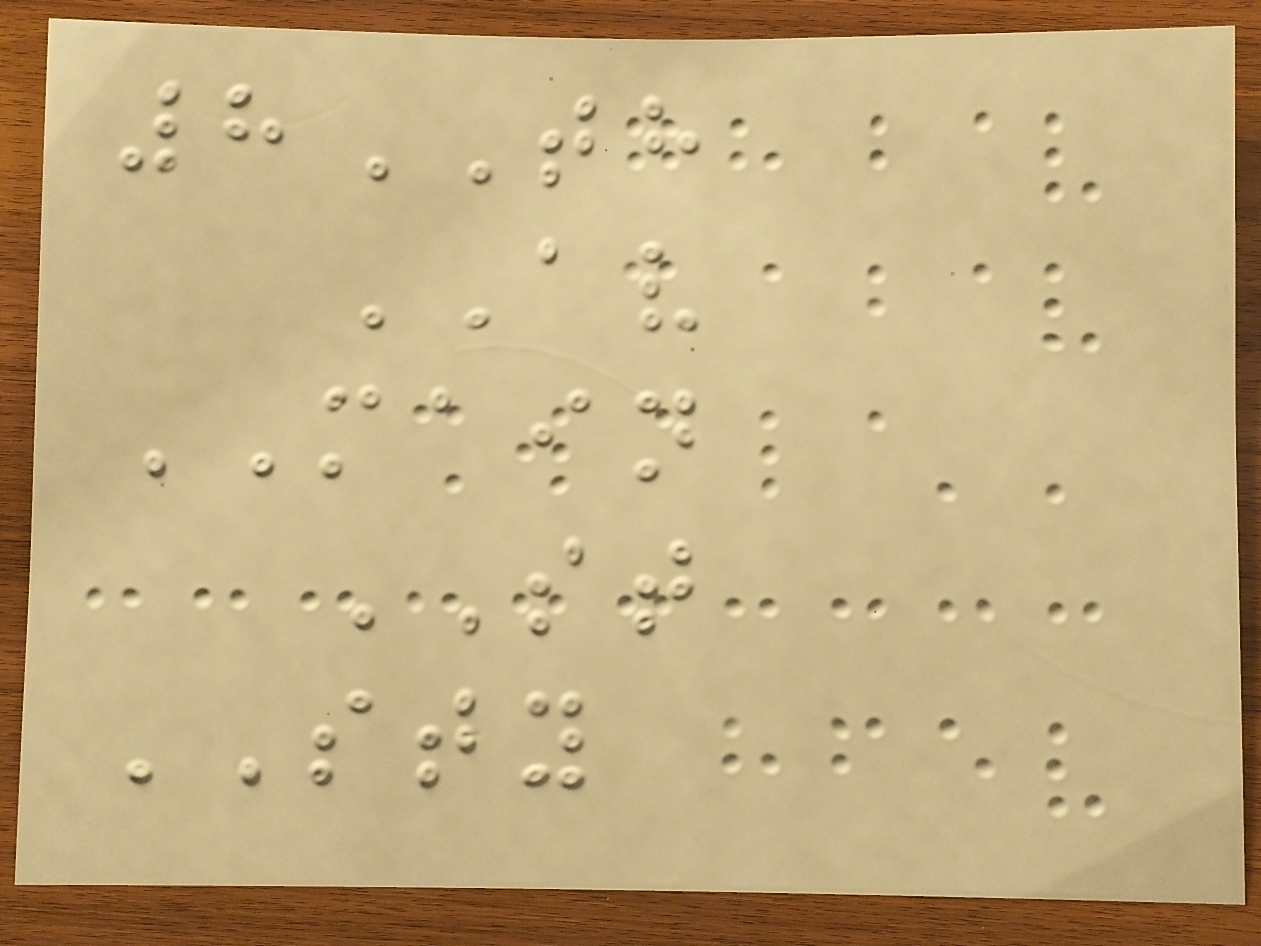8TH
AV
MAIN
ST
STY
